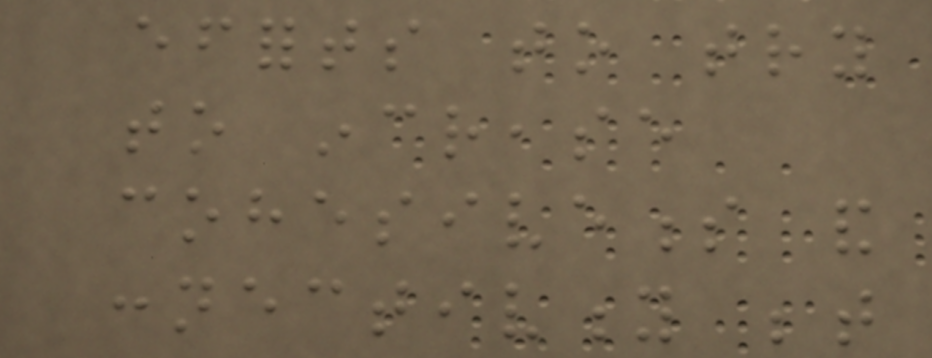efforts to try
to increase
cohesiveness and
connectivity between
